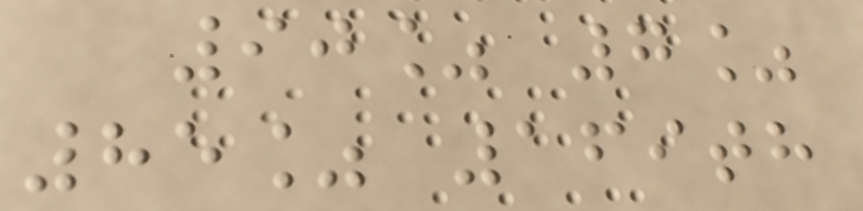90% 7%
85% 169th
